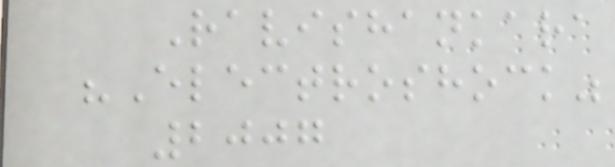Ravishankara
"Electroshock"
2007
